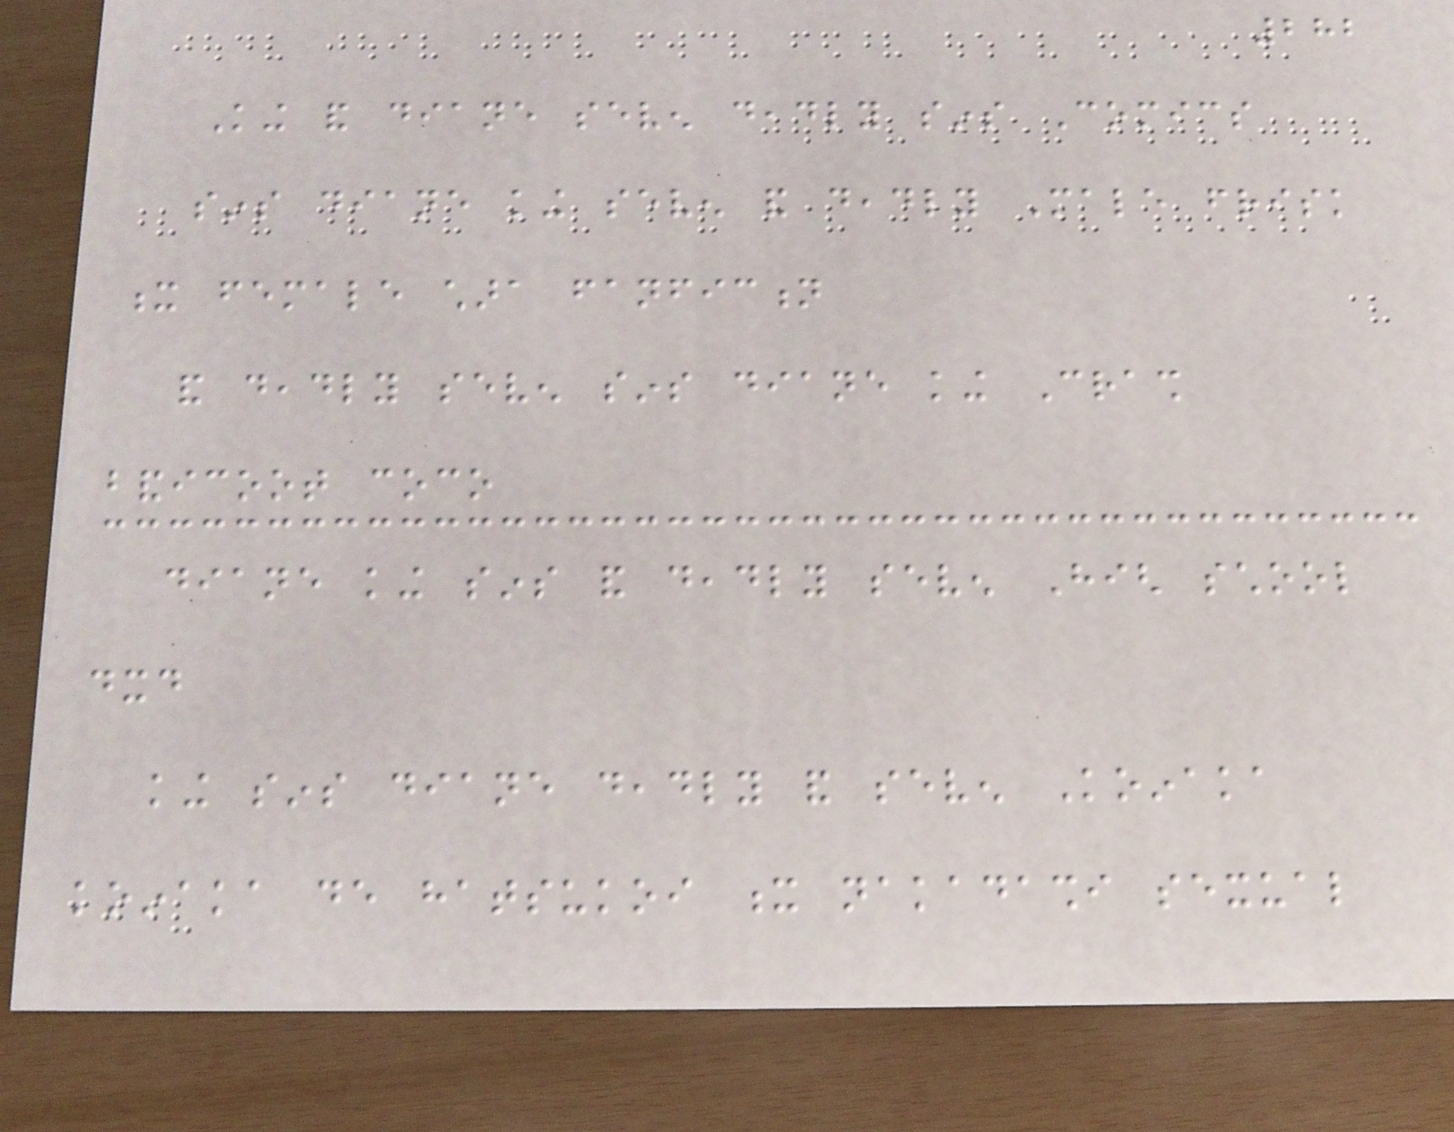282
King and diane seven deadly sins Comics
sins diane king seven and deadly Male frisk
x female chara fanfiction
and deadly seven sins diane king Crash
bandicoot coco
diane king sins and deadly seven High school
dxd
king sins diane deadly and seven Koinaka
koinaka de hatsukoi x nakadashi sexual
